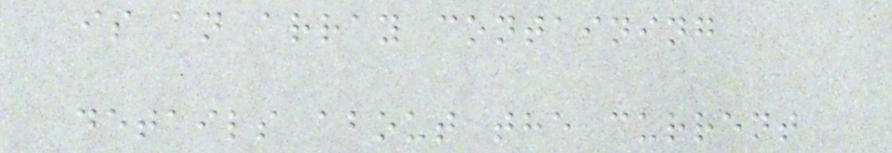is an array containing
details about the current
